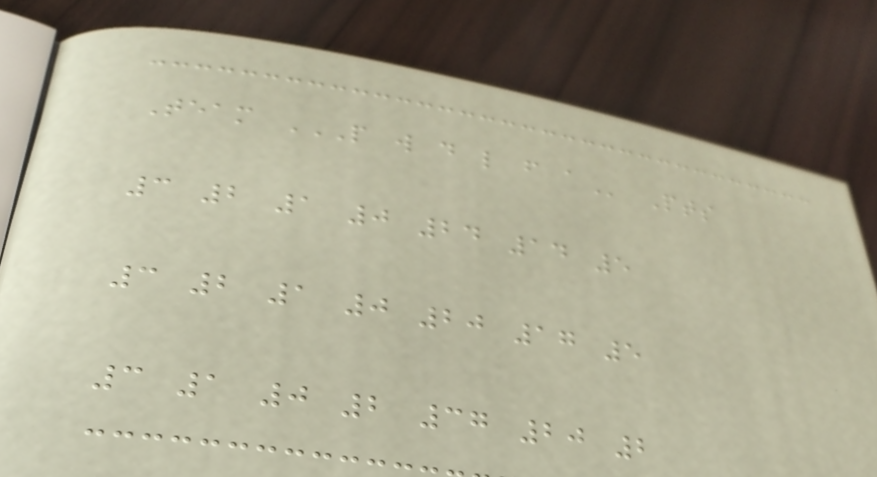Team P W D L F A Pts
3 2 1 0 24 14 5
3 2 1 0 20 17 5
3 1 0 2 37 20 2
